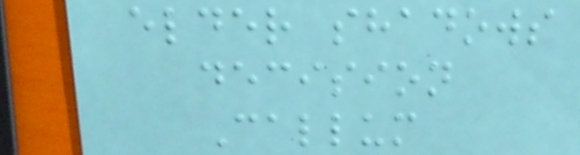elder shadows
decision
Callum
